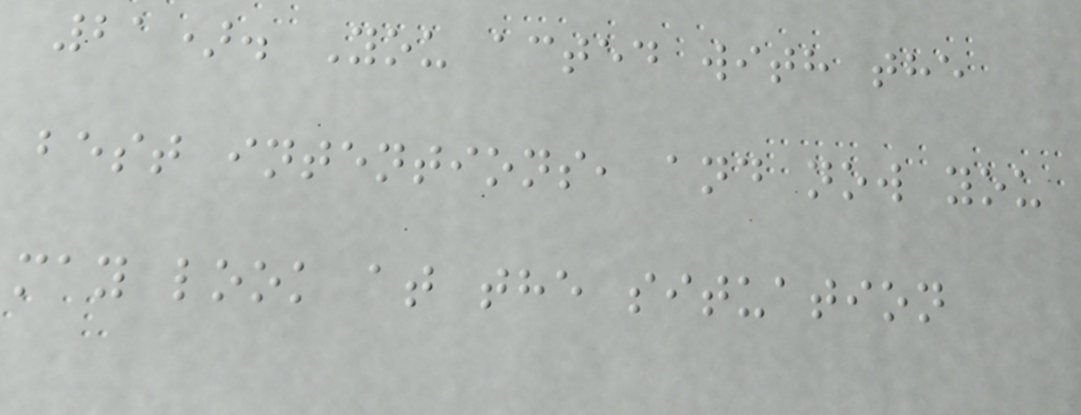21). You acted with the
best intentions, and now you
may look at the situation
